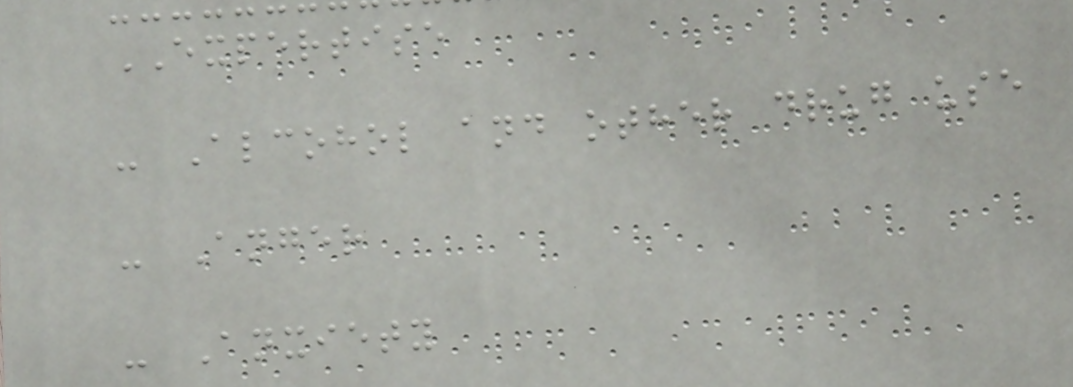EXPERTISE
- Alcohol and other drug use
- Anger
- Anxiety
